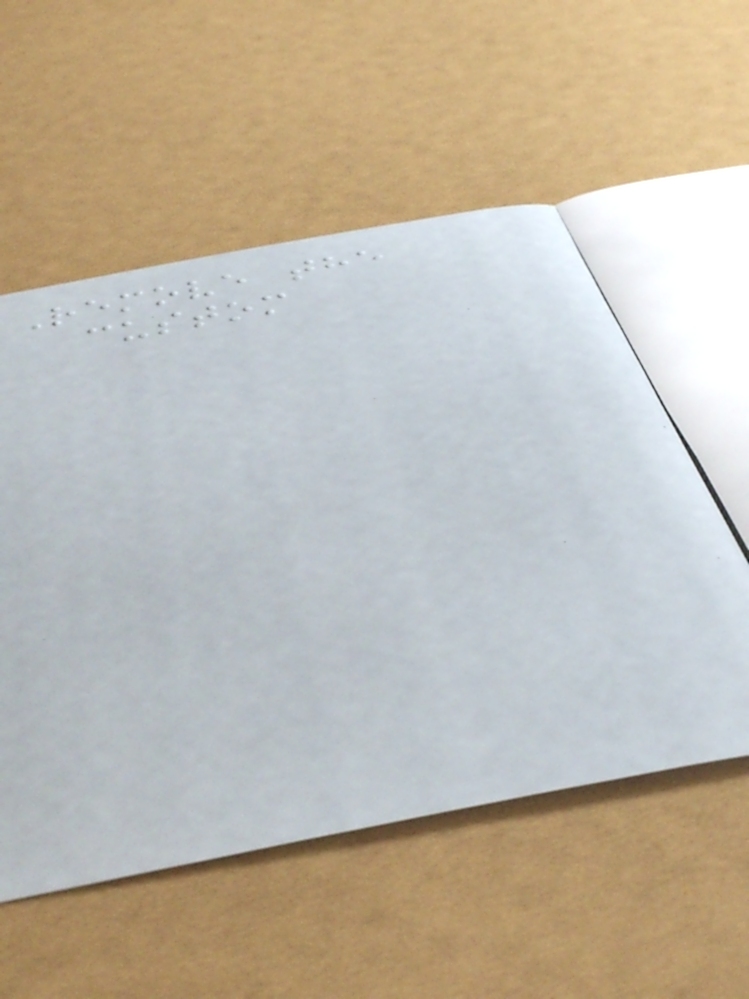Remove the
custom
